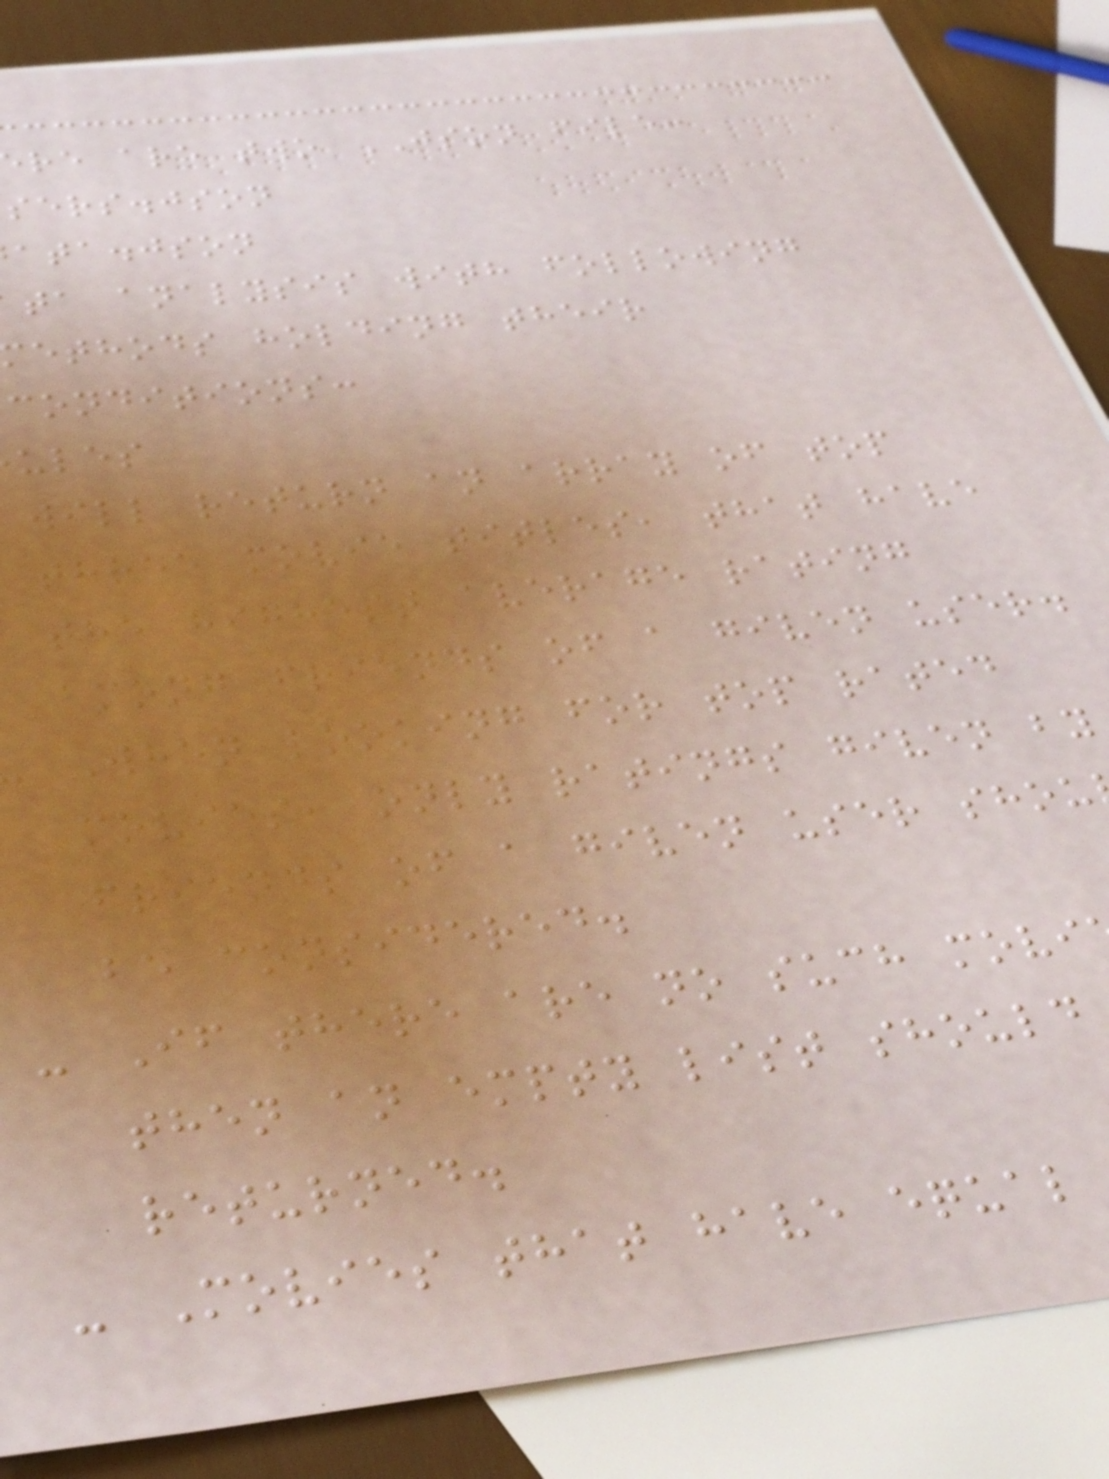re are two JSON file:
sers.json
ata.json
ta analysis with following
ethods holding their
conditions:
ules
will return an array of top
three movie titles, that have
the highest average rating
among friends of a given user.
When looking for top rated
movies, only ratings given by
friends of a given user shou
be considered.
- If there are no such movi
then an empty list should
returned.
- Movies that have equal
